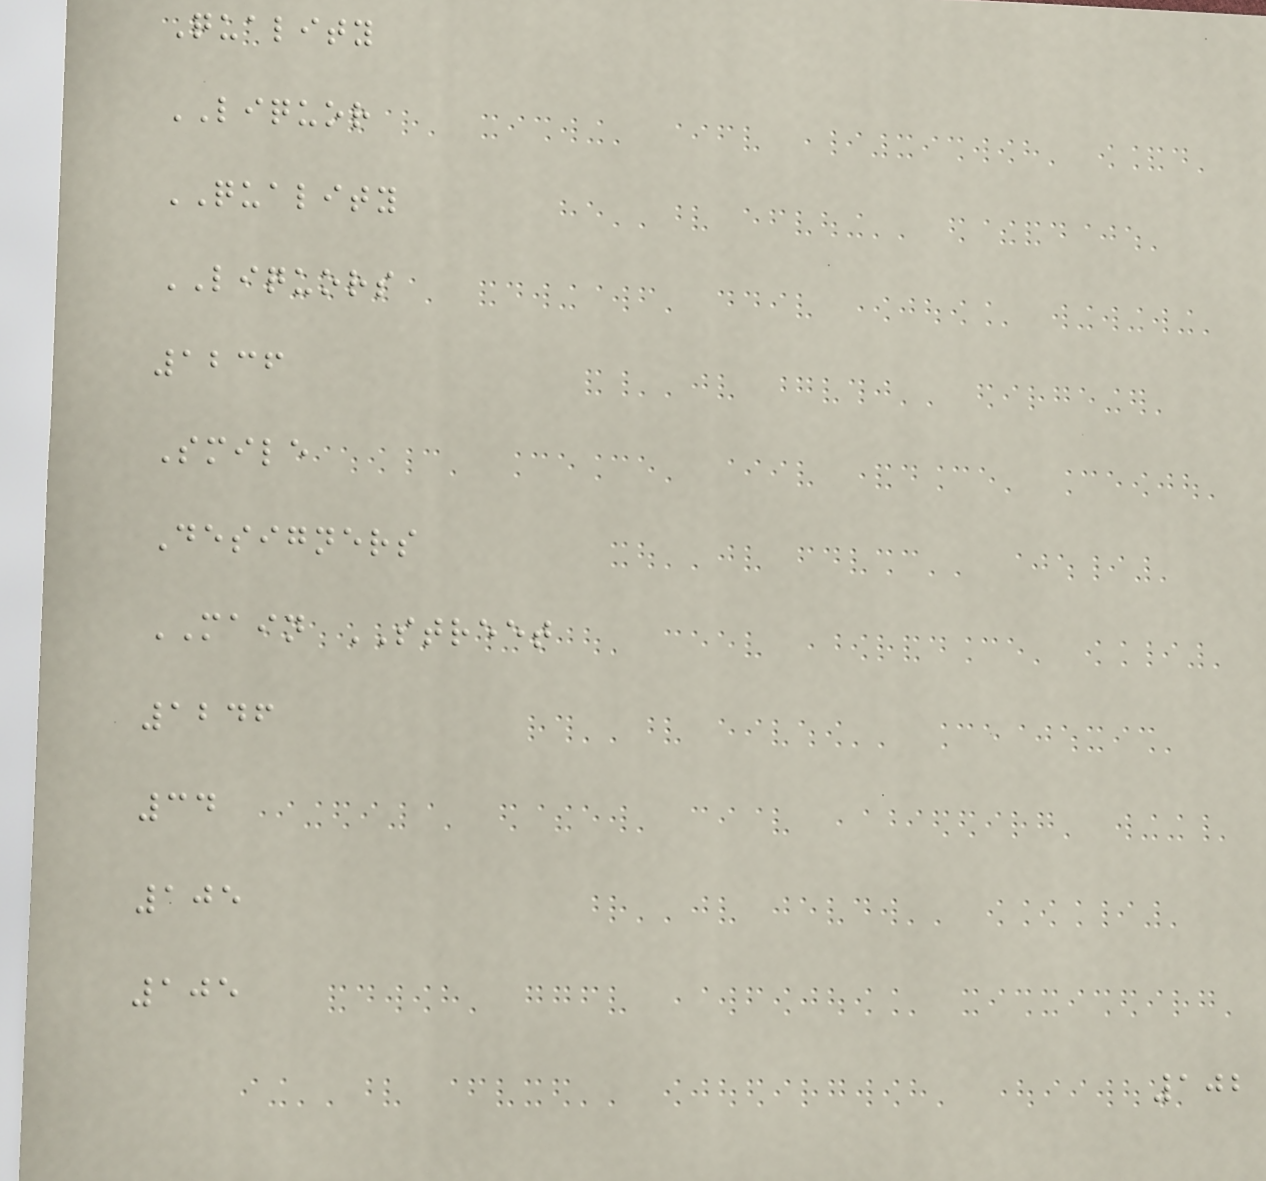Quality
LIQUOR
QUALITY
LIQUORS
1236
Smile
Designers
MAIN STREET
1246
34
105
105
102
